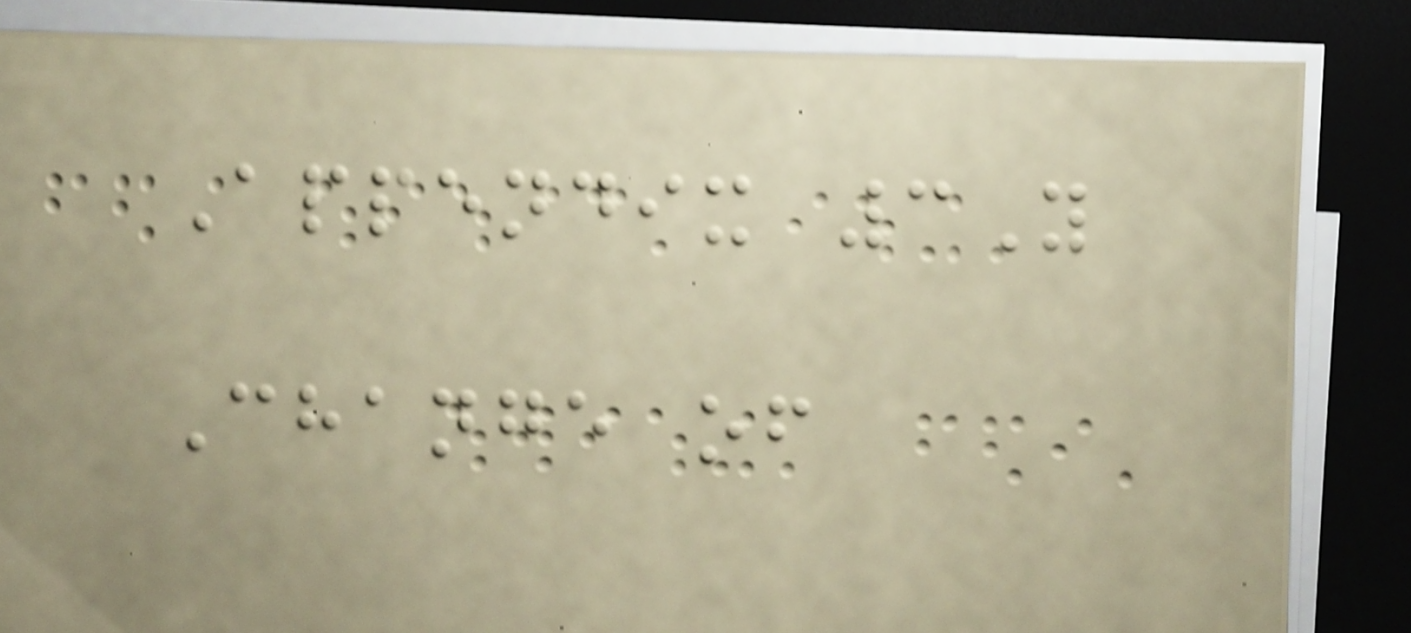Appendix 3Y
Change of
